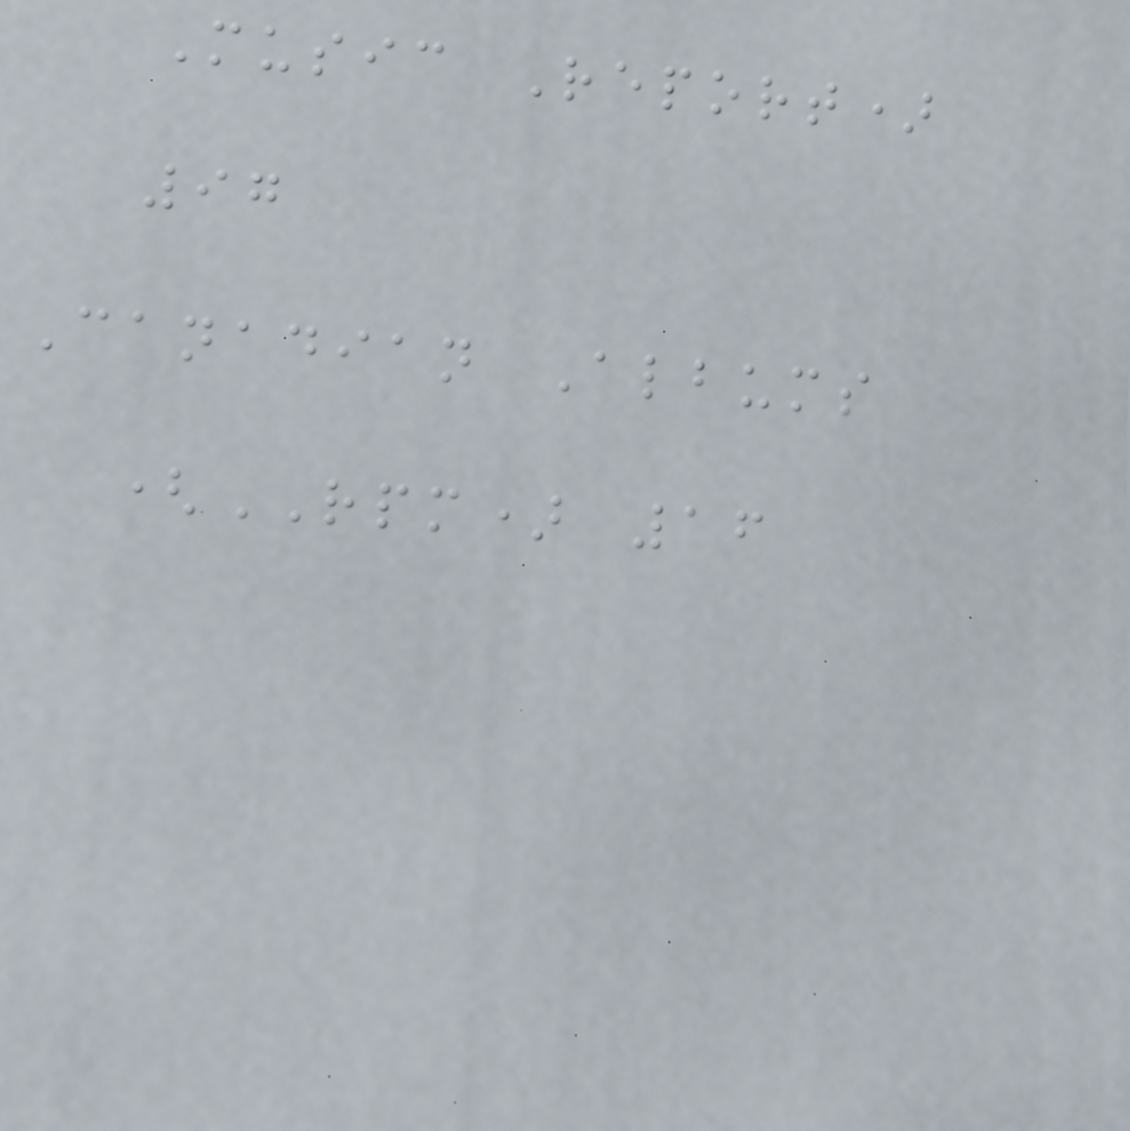Music Report)
97
Canadian Albums
(RPM) 16
